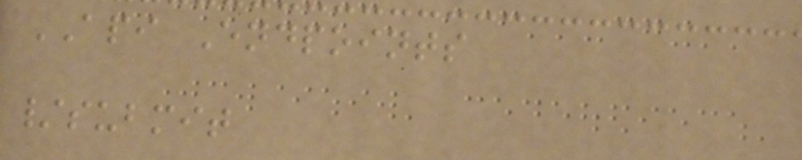API Endpoints
/submit
